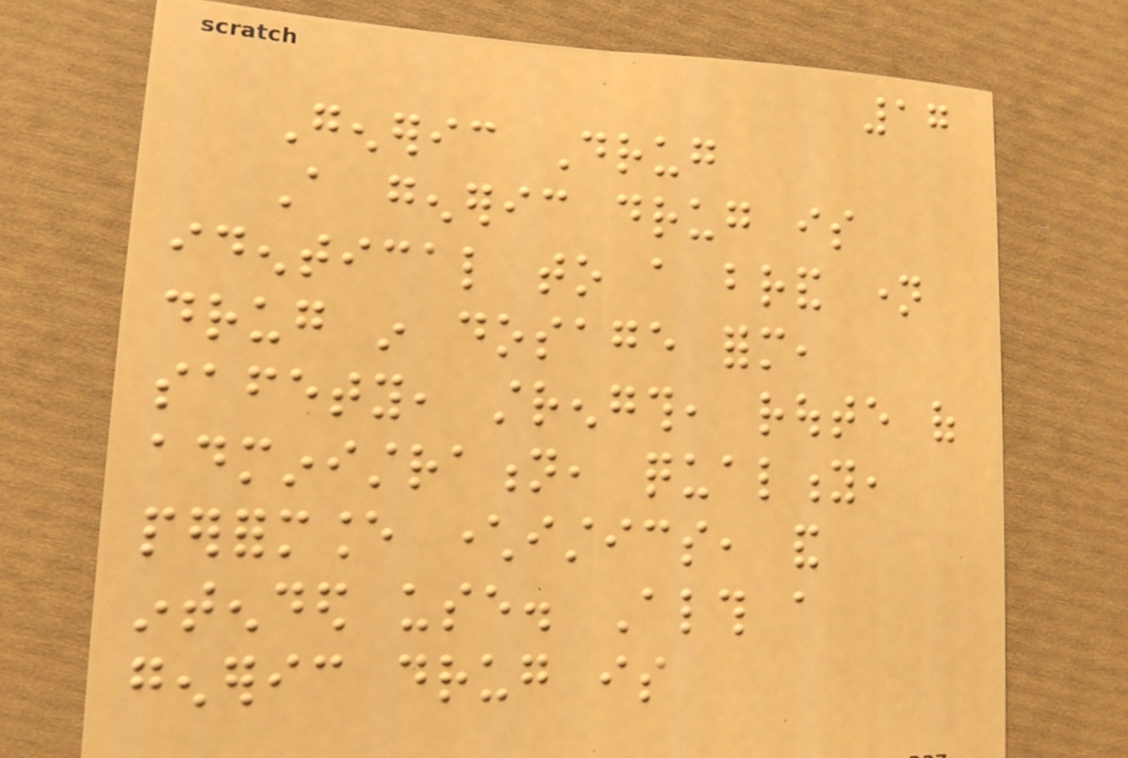17
Generic Drug
A generic drug is
identical to a brand name
drug in dosage form,
safety, strength, route of
administration, quality,
performance characteristics, and
intended use. Although a
generic drug is
